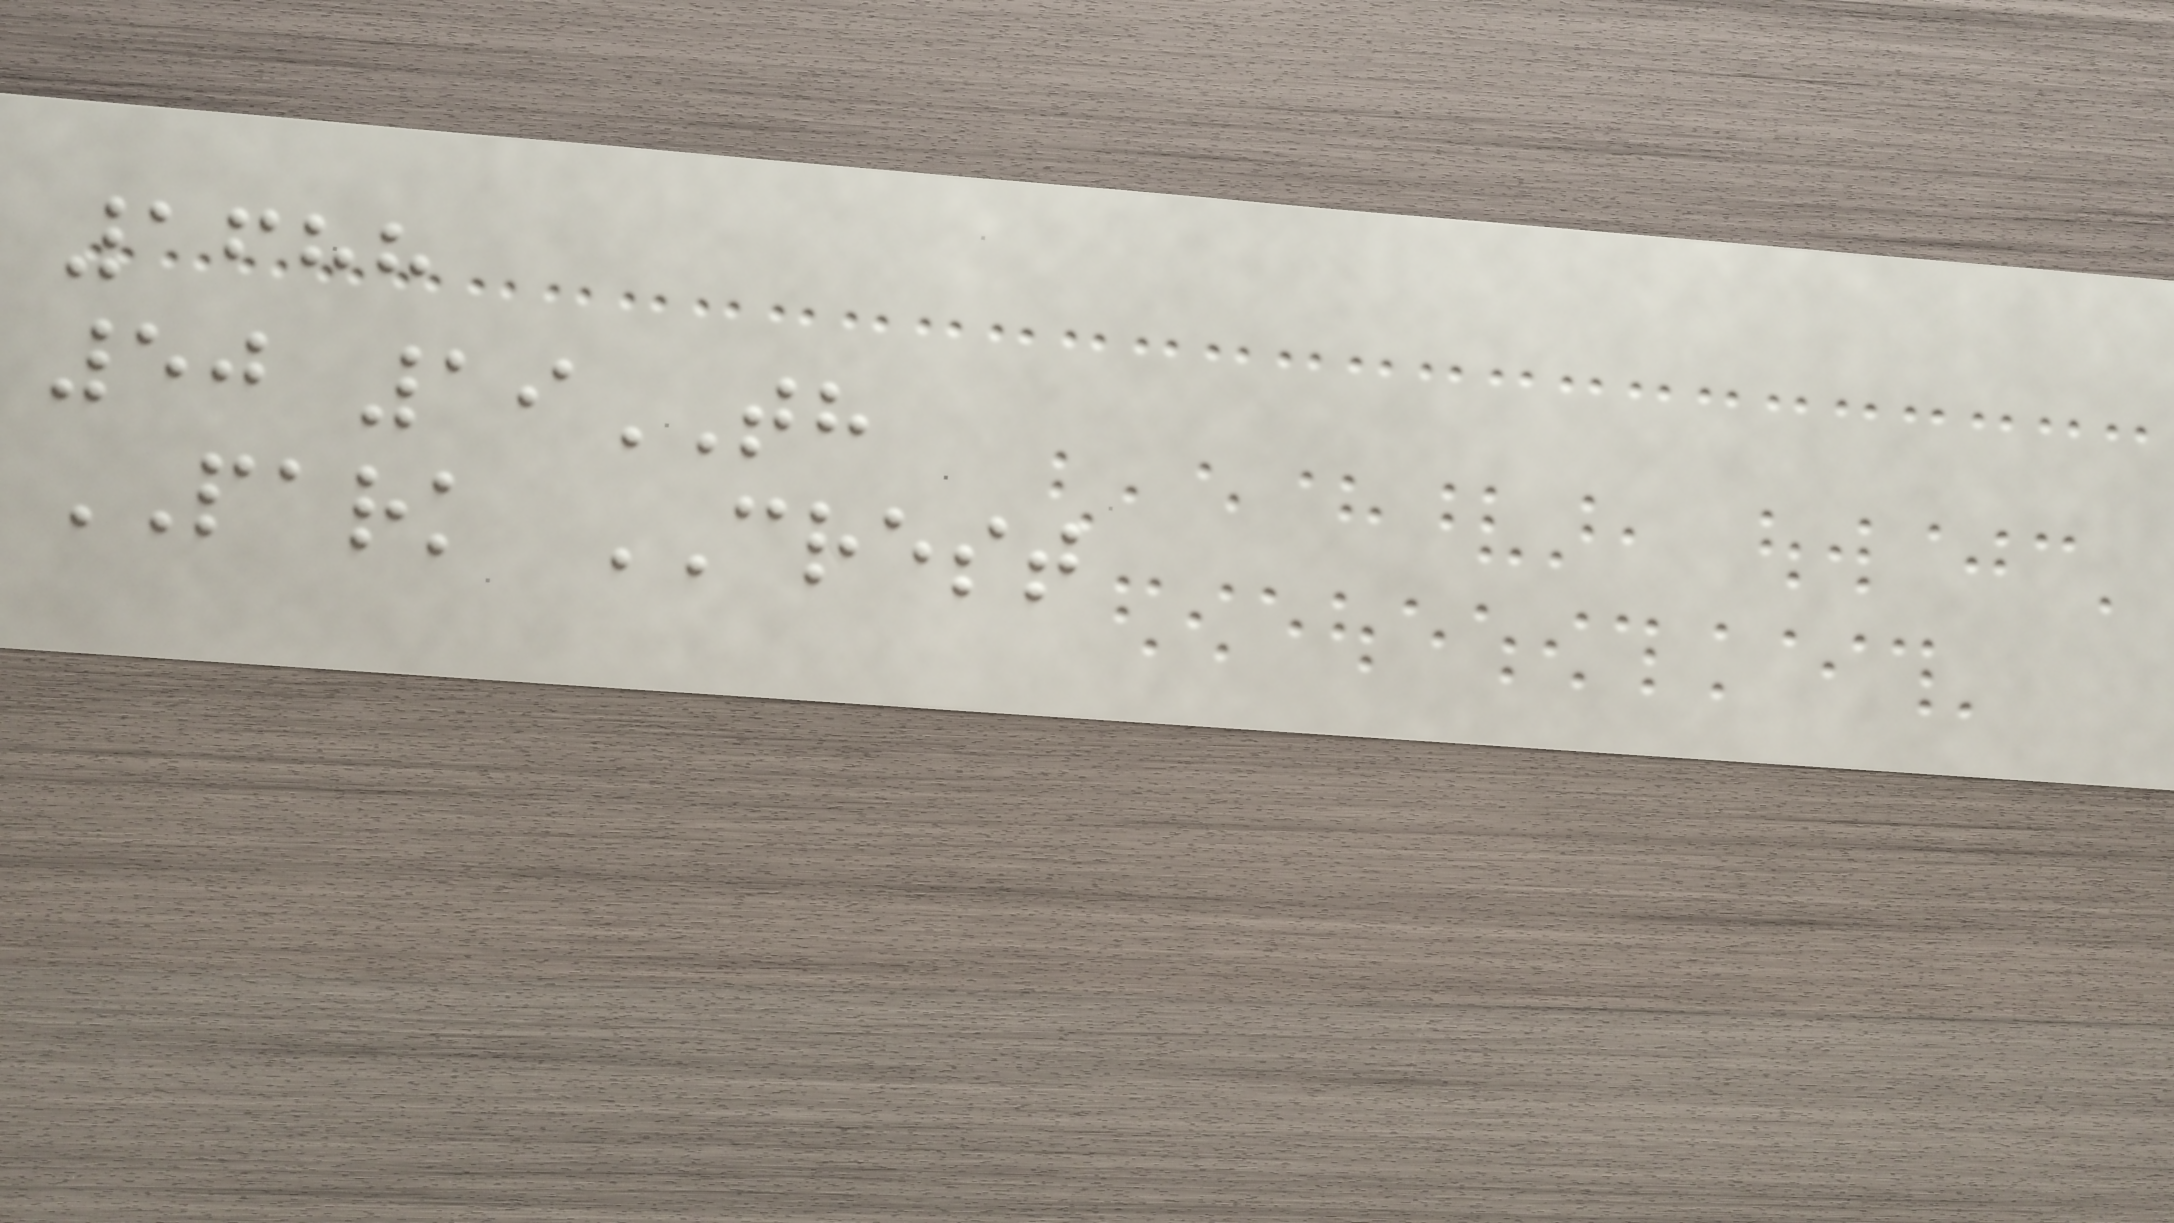1688
50 19TH
PARK CREST
